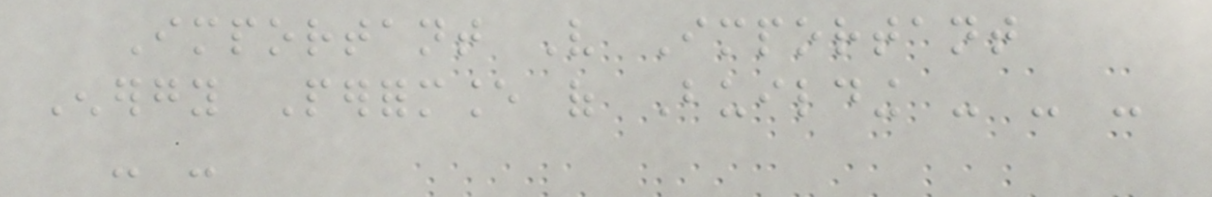Important Very Important
Energy Performance of Building - - -
- -
